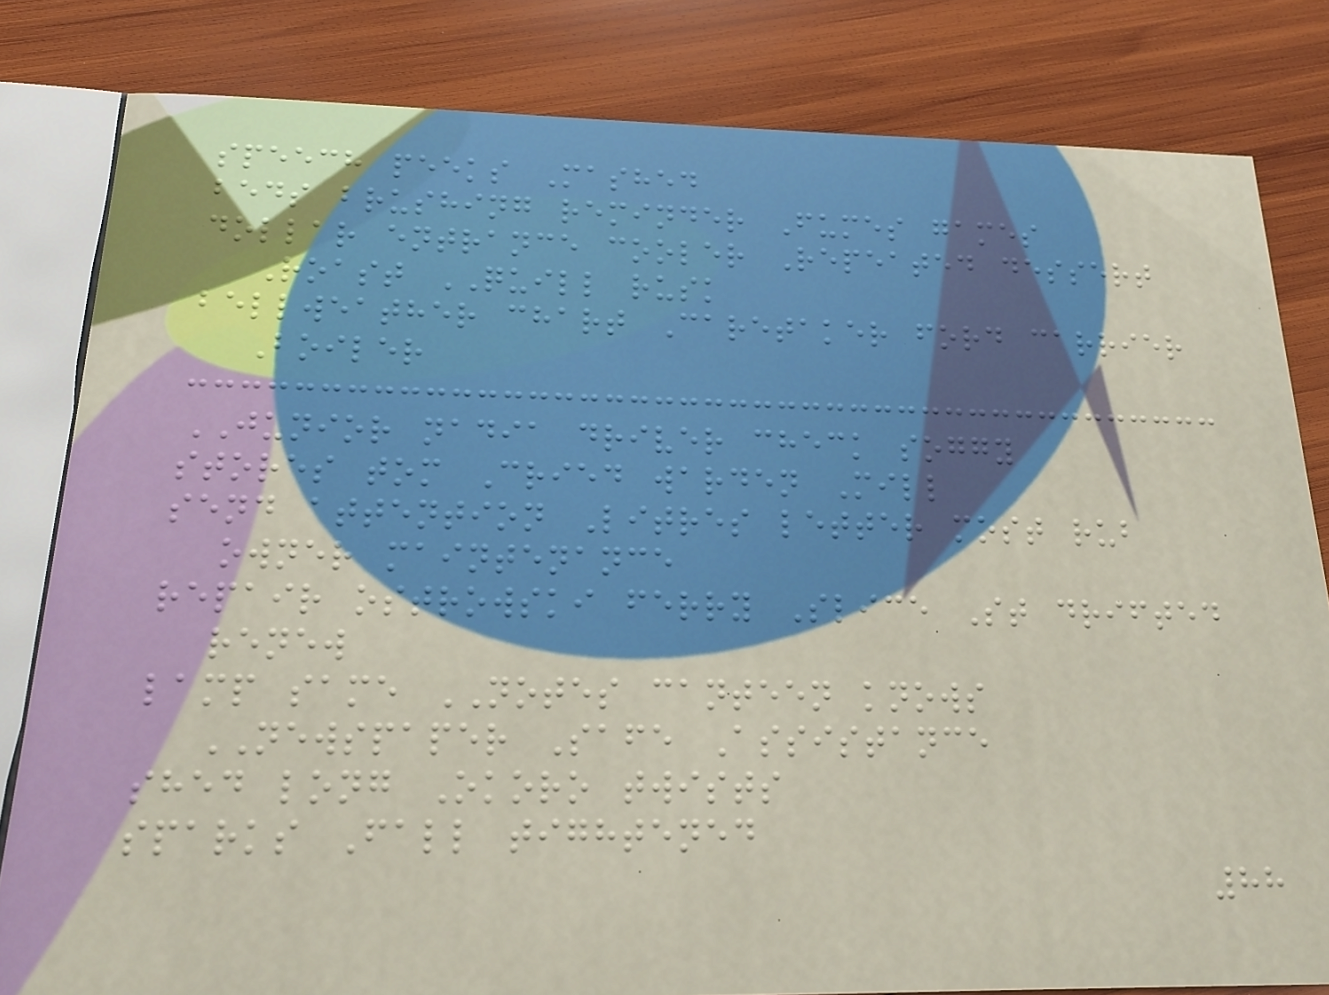speech peeks Mashed
beds brushing reminder Fumes games
dollar entrance cooler Repeated dessert
Roast QUILL rusk
bellweather chart Caretaker ford carrier
Boiler
JUNIOR nadia driver check soggy
stores tom Cried warden Mill
send attention Litres letter most rub
owner maintenance
repair ostrowski ferry Slice St drifted
renew
lamp same NOTES canteen knows
NEWSPAPER Safe Assistance
shed long Okoro twists
sparks Fall tightened
88
